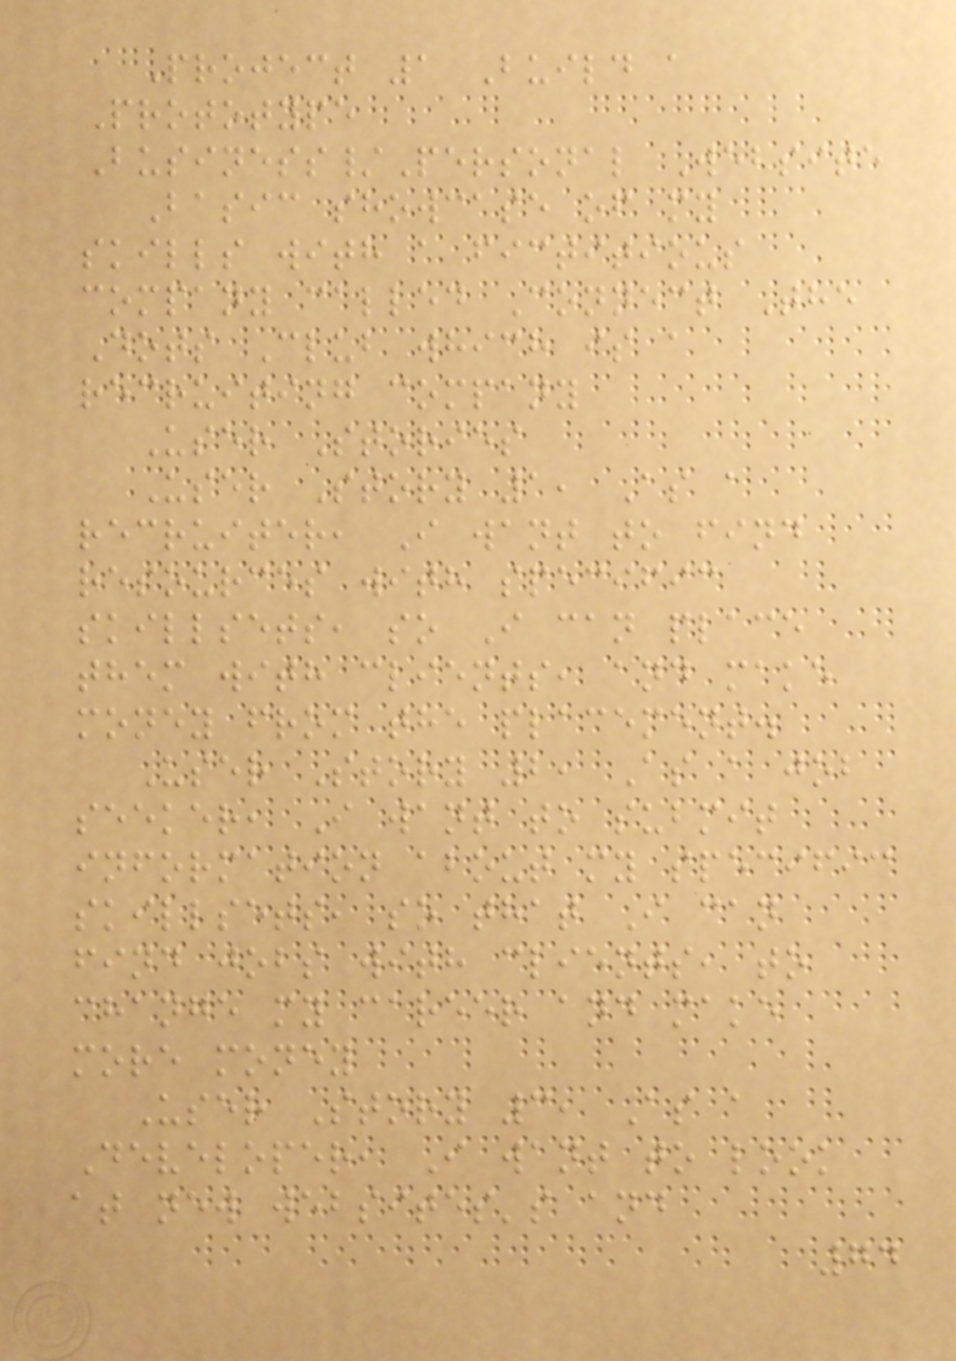Project 1 Build a
Prototype
Business/Personal Website
Basic showcase of my
skills with a fictitious
company called Connect The
Dots Club which is a
recruiting company
User Stories
User Story 1, As a
recruiter, I want to find
resources with specific
skillsets, so I can place
them with clients, and make
money from the placement.
User Story 2, As a job
seeker, I want to submit
information about my specific
skillsets, so that I can
find jobs with clients, to
change my career and make
more money
User Story 3, As a
Developer, I want to look
at new websites's and
74
